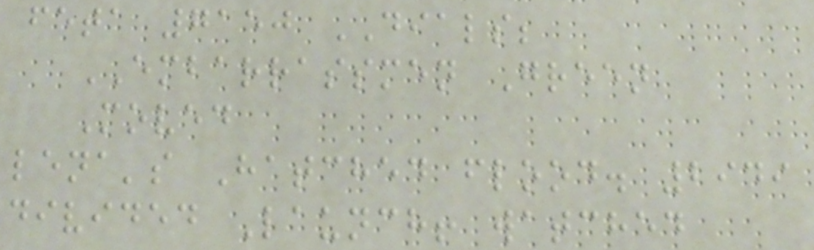feta 7150 DIALS;
EMBARRASSMEN Green
Moved
lena's Hatched flood. 2949
divided Launch! watched
